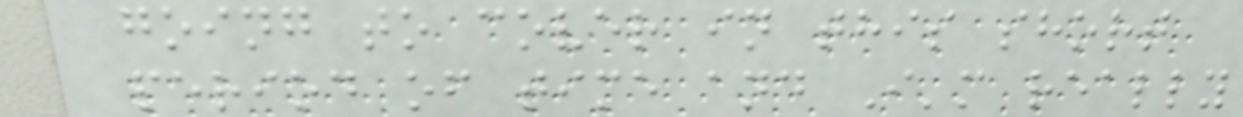going to cover in this short
period of time and I'm really
